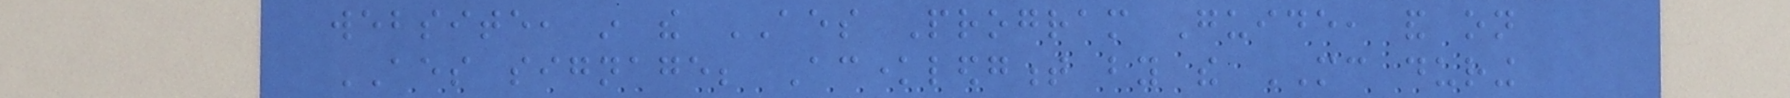website, in the AES Program Guide, and on
AES signage; Acknowledgment by the MC during
